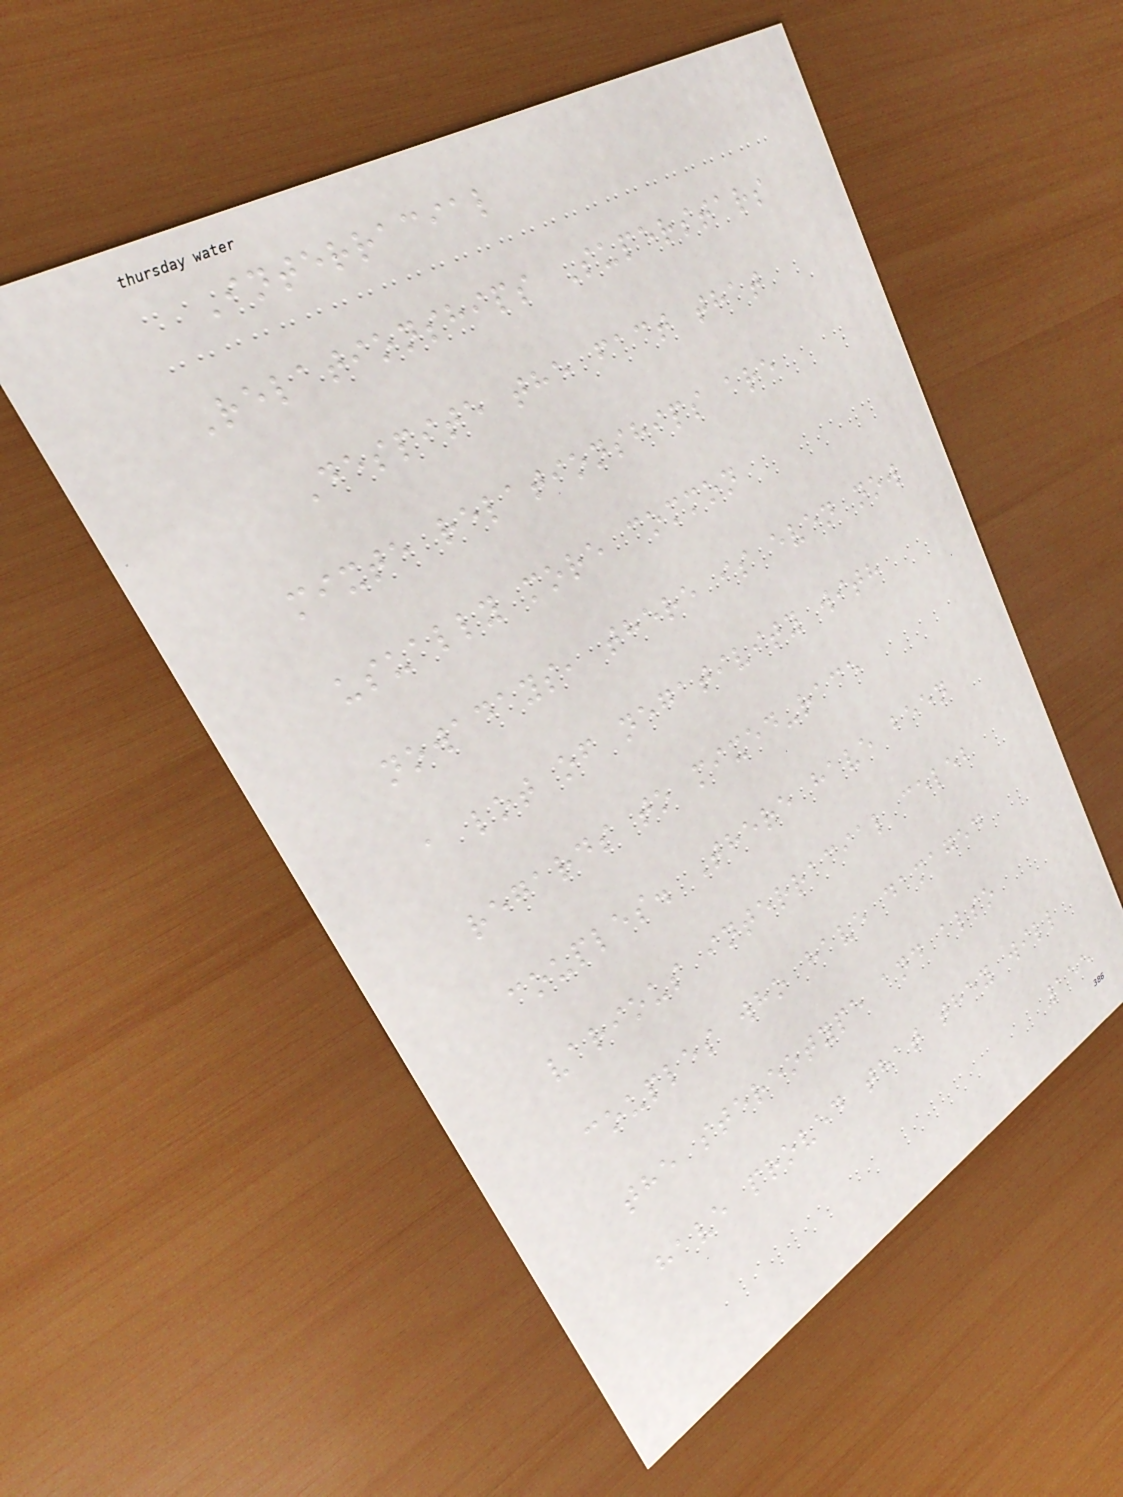Interracial
Relationships Superstars
Despite the fact that
mixte relationships are
usually more common
nowadays, there is even now
a lot of negativity with
regards to mixed-race
couples. There have been
various interracial celeb
couples who have damaged
the stereotype and also
have proved that they will
155
